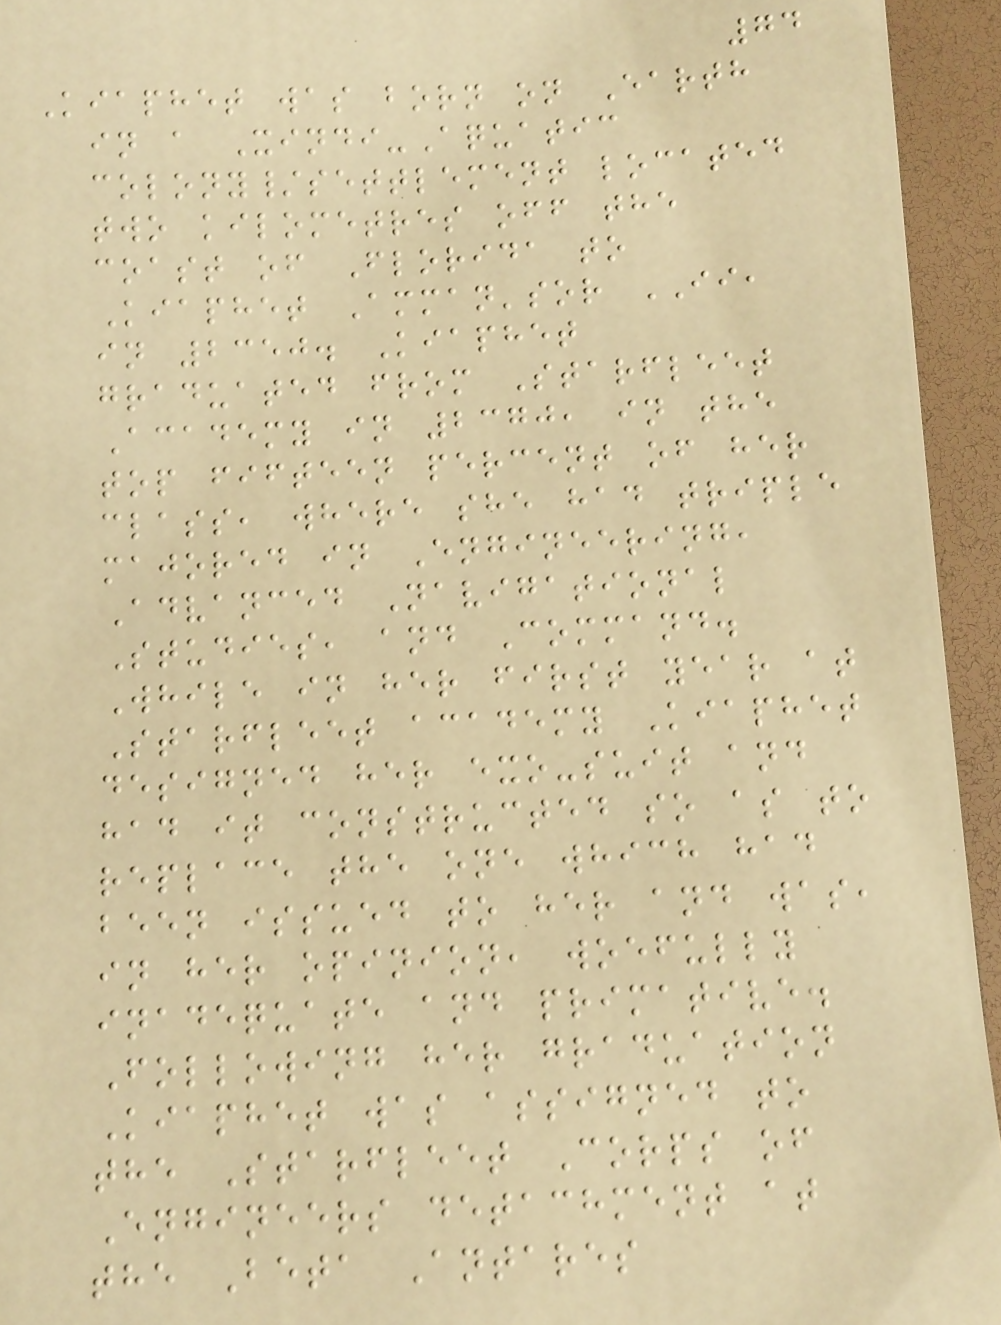74
Kiaphet was born on Earth
in a Xindi-Aquatic
colony/settlement located
two kilometres off the
coast of Florida to
Kiaphet Amman'sor II,
in 2350. Kiaphet
graduated from Starfleet
Academy in 2370, in the
top fifteen percent of her
class, where she had triple
majored in Engineering,
Advanced Navigational
Studies, and Command.
While in her first year at
Starfleet academy Kiaphet
designed her exo-suit and
had it constructed so as to
replace the one which had
been issued to her and was,
in her opinion, woefully
inadequate and primative.
Following her graduation
Kiaphet was assigned to
the Starfleet Corps of
Engineers detachment at
the Beta Antares
